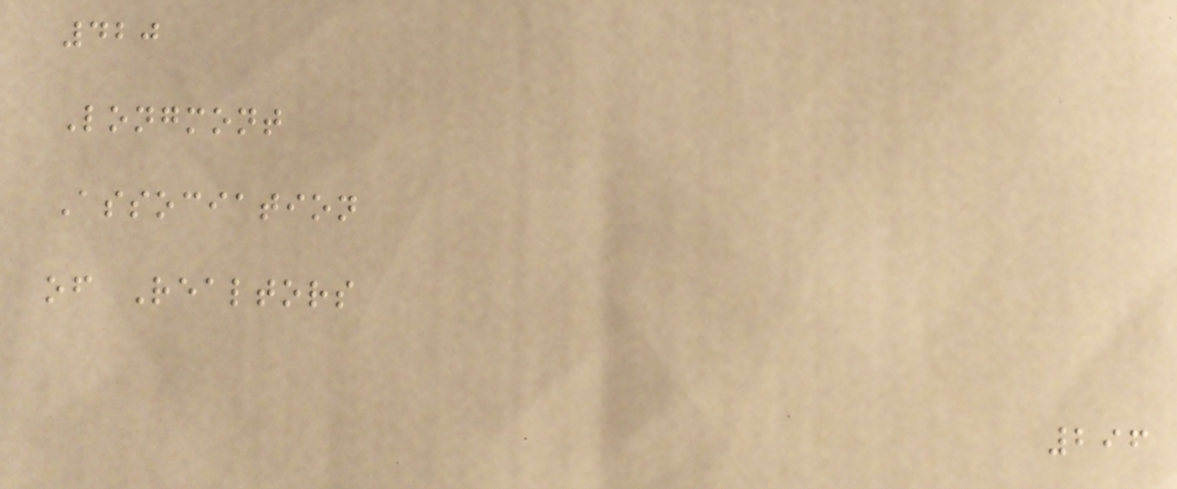420
Longmont
Association
of Realtors
296
